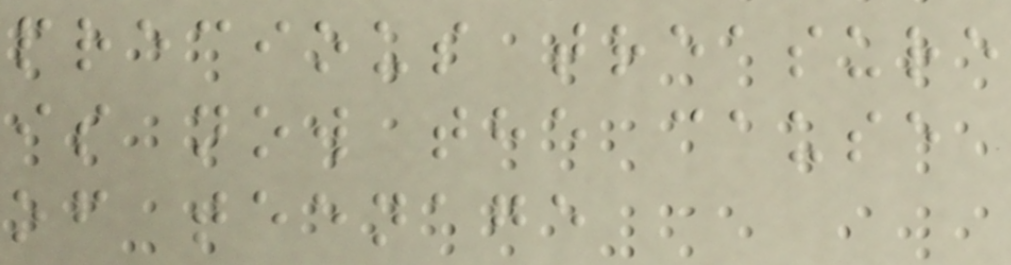precious treasure
is now the cause
of teenage
